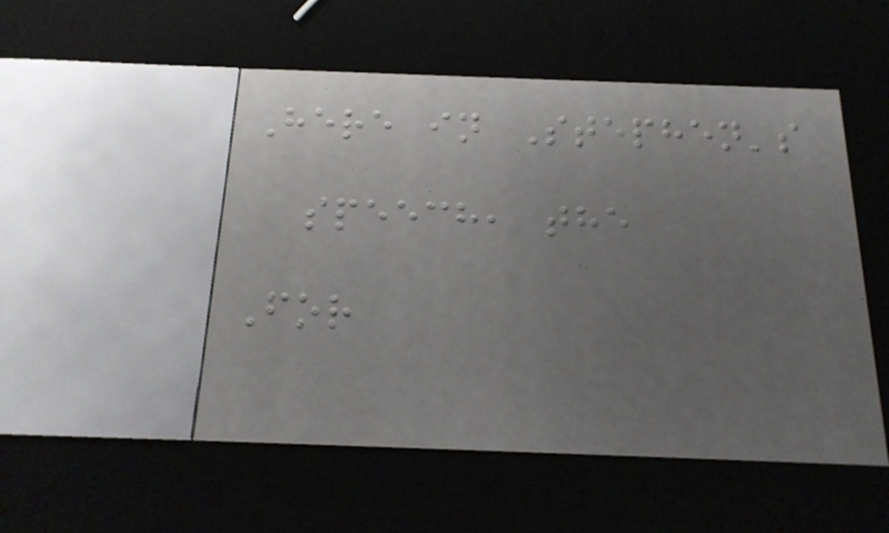Here in Stephen's
speech, the
For
